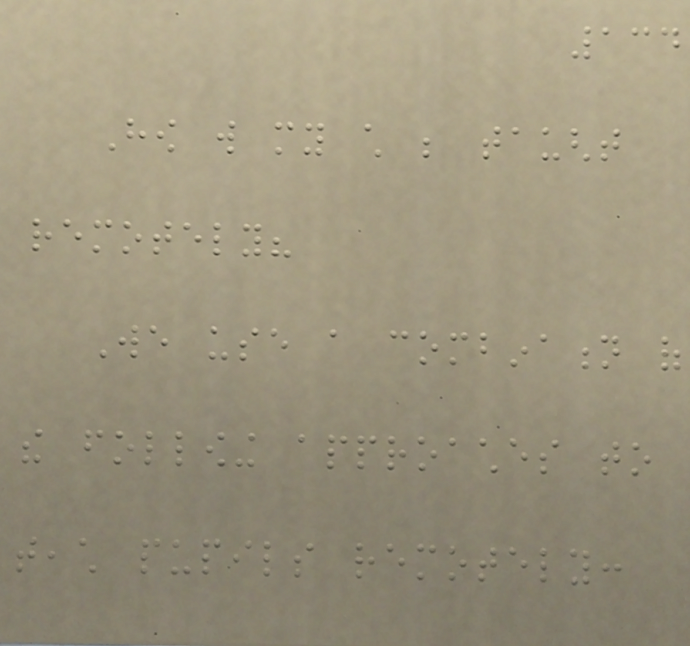134
How will my child be taught
remotely?
We use a combination of
the following approaches to
teach pupils remotely:
